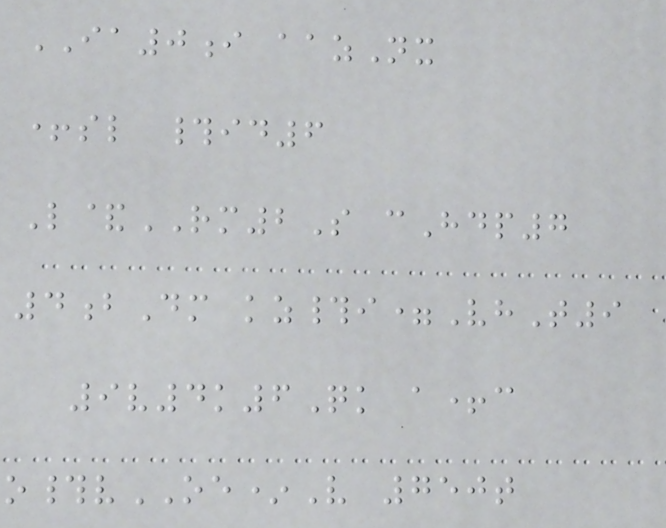IA0i aazNx
+sl #id6
L&RM2S cHdp7
4bDm kz#i=VhT9
9v4k6Qk a+c
o#vOE*V 750t
